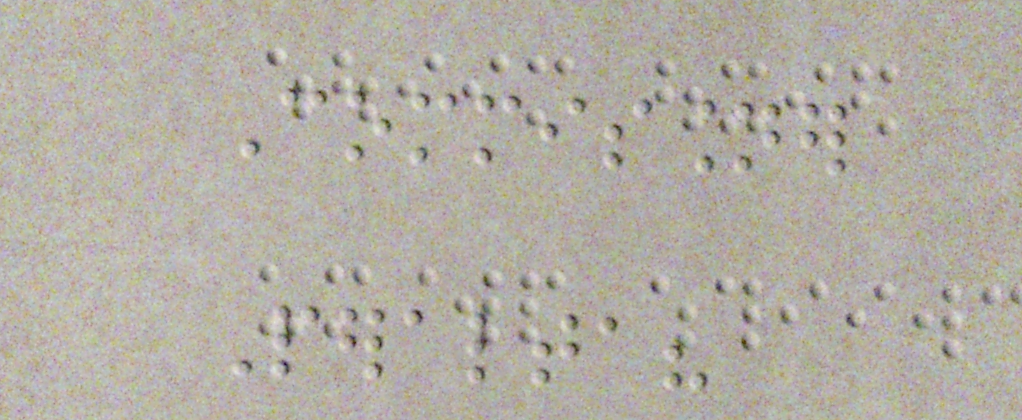Commissioner
Peralta?
